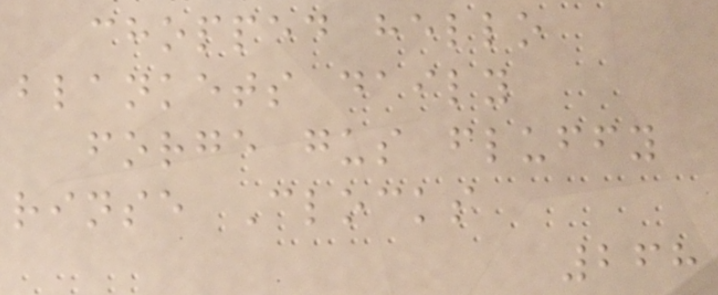chopped hello
blankets daily
forge gus fluffy
rinse Clocks
268
